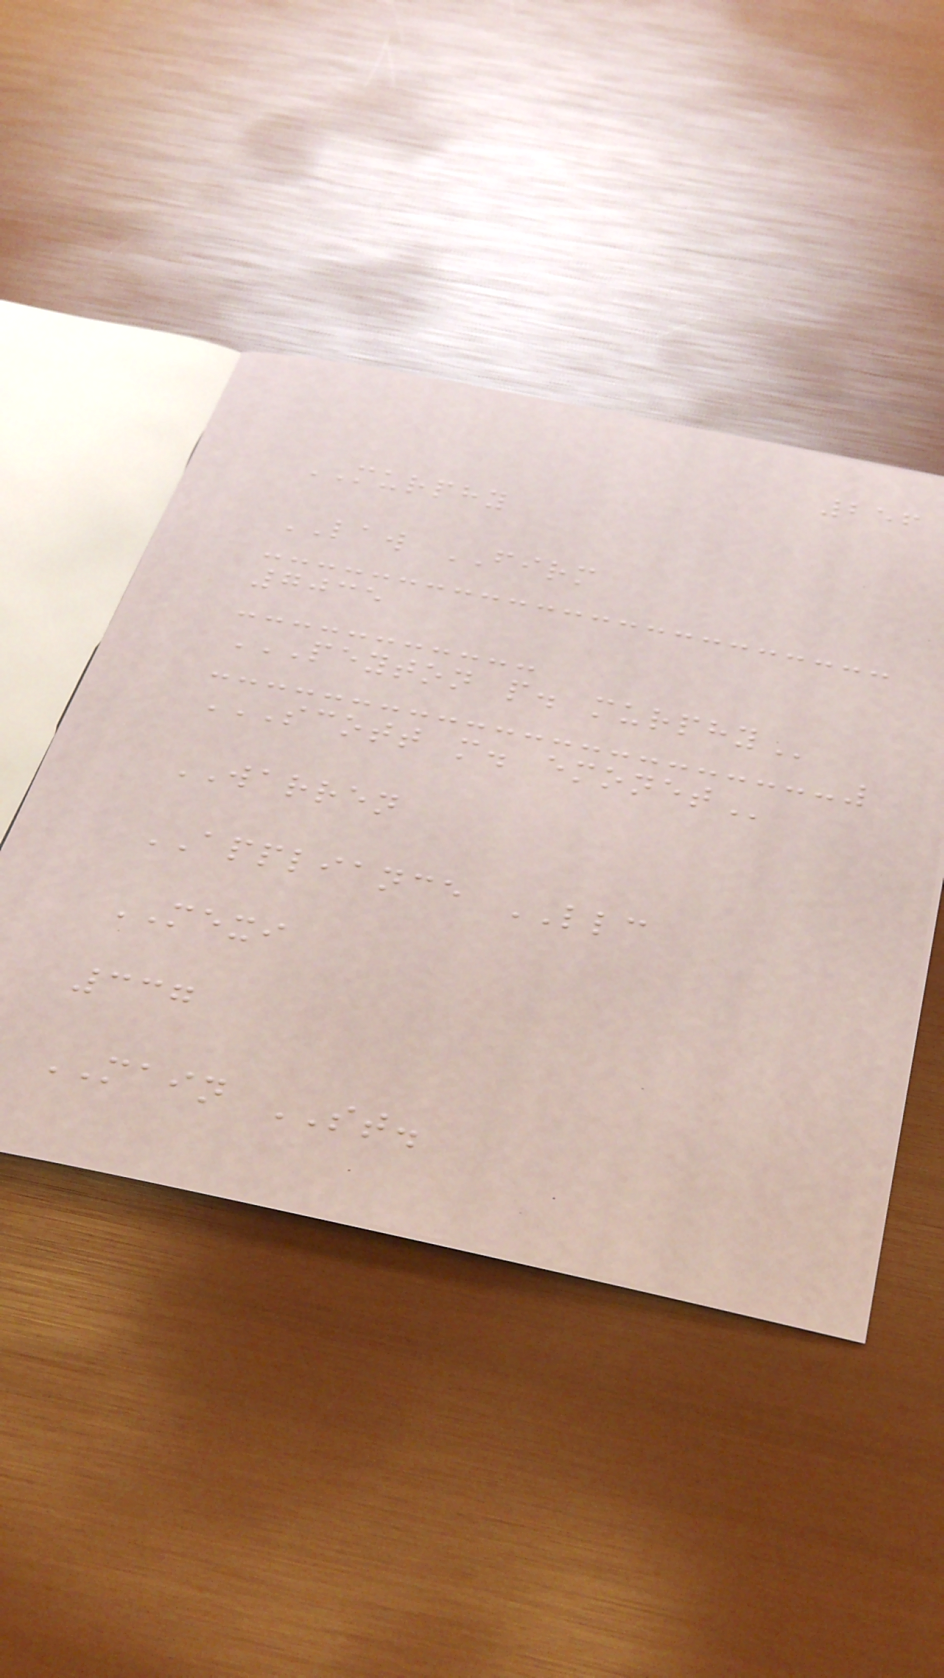256
MURPHY
LAW FIRM
7035
PEYTON P. MURPHY
SCOTT M. EMONET
WARREN
APPLIANCE LLC
MEXI
337
MAIN ST.
